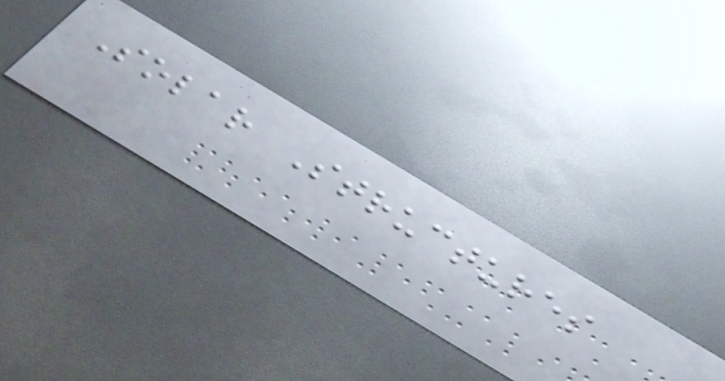Solar Structures
